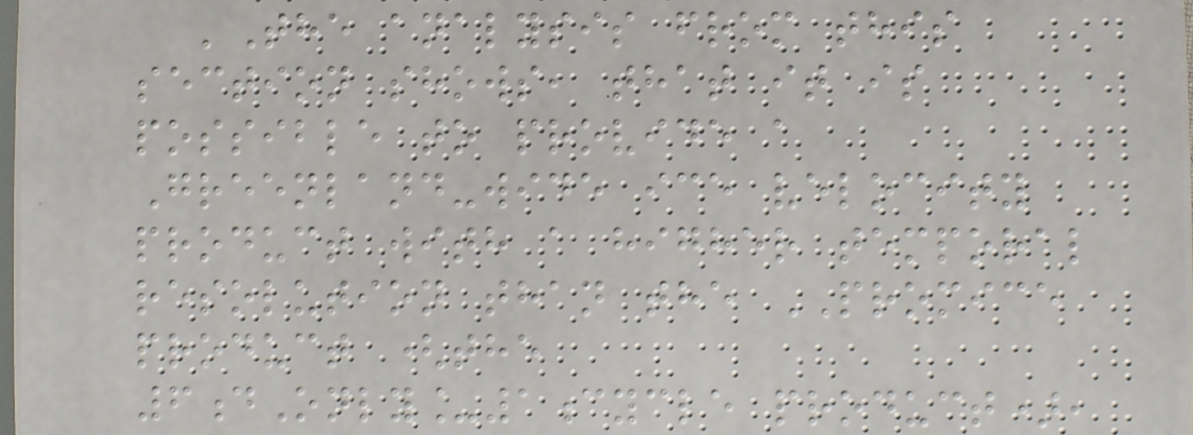'The analysis from this
section shows, that it is
possible to provide a
Greenland-wide ice velocity
product with a higher temporal
resolution than the PROMICE
product (the
6dOnly_1cycle product),
